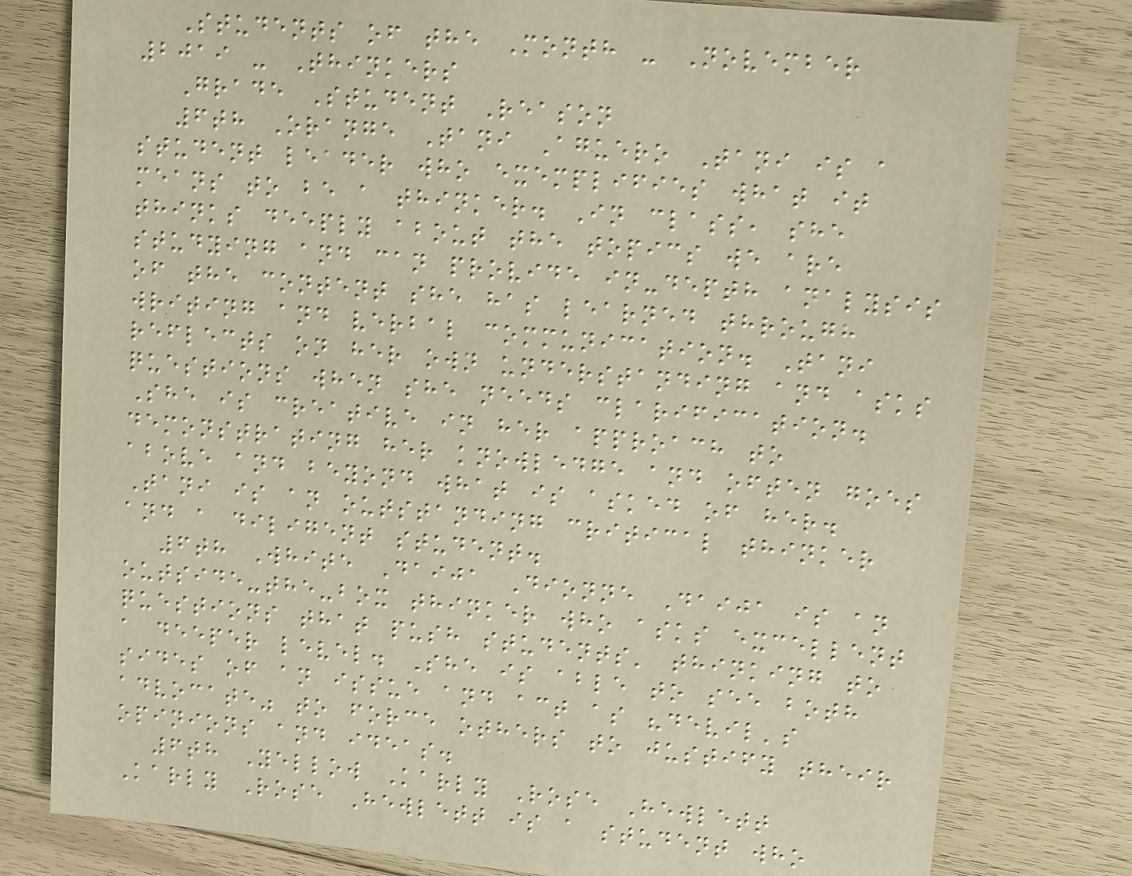Students of the Month - November
2019 - Thinkers
Grade Student Reason
6th Orange Tani Aguero Tani is a
student leader who exemplifies what it
means to be a thinker. In class, she
thinks deeply about the topics we are
studying and can provide in-depth analysis
of the content she has learned through
writing and verbal communication. Tani
reflects on her own understanding and asks
questions when she needs clarification.
She is creative in her approach to
demonstrating her knowledge and often goes
above and beyond what is asked of her.
Tani is an outstanding critical thinker
and a diligent student.
6th White Daija Dionne Daija is an
outside-the-box thinker who asks excellent
questions that push students' thinking to
a deeper level. She is able to see both
sides of an issue and act as "devil's
advocate" to force others to justify their
opinions and ideas.
6th Yellow Karly Rose Hewlett
Karly Rose Hewlett is a student who
